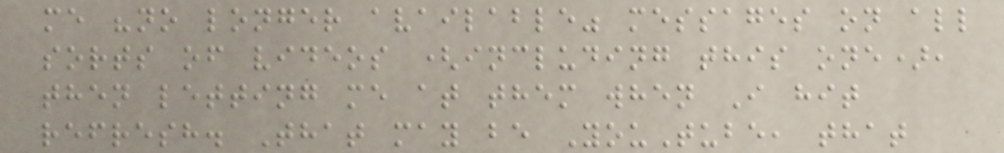me "no longer available" messages on all
sorts of videos (including this one),
then letting me at them when I hit
refresh. That may be YouTube, that
